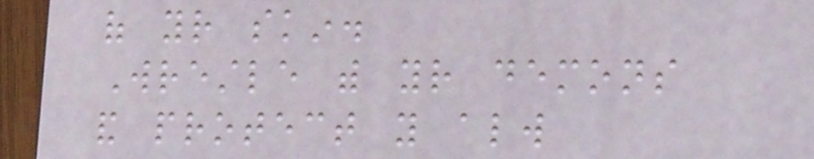of your skin.
Wrestle with your demons
and protect you always
